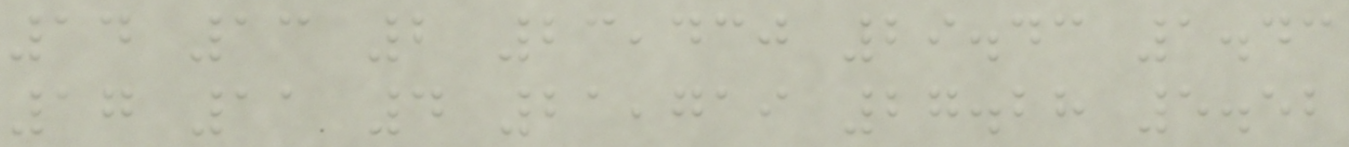14 13 2 23,430 29.43 1.43
17 11 4 21,719 27.28 5.52
